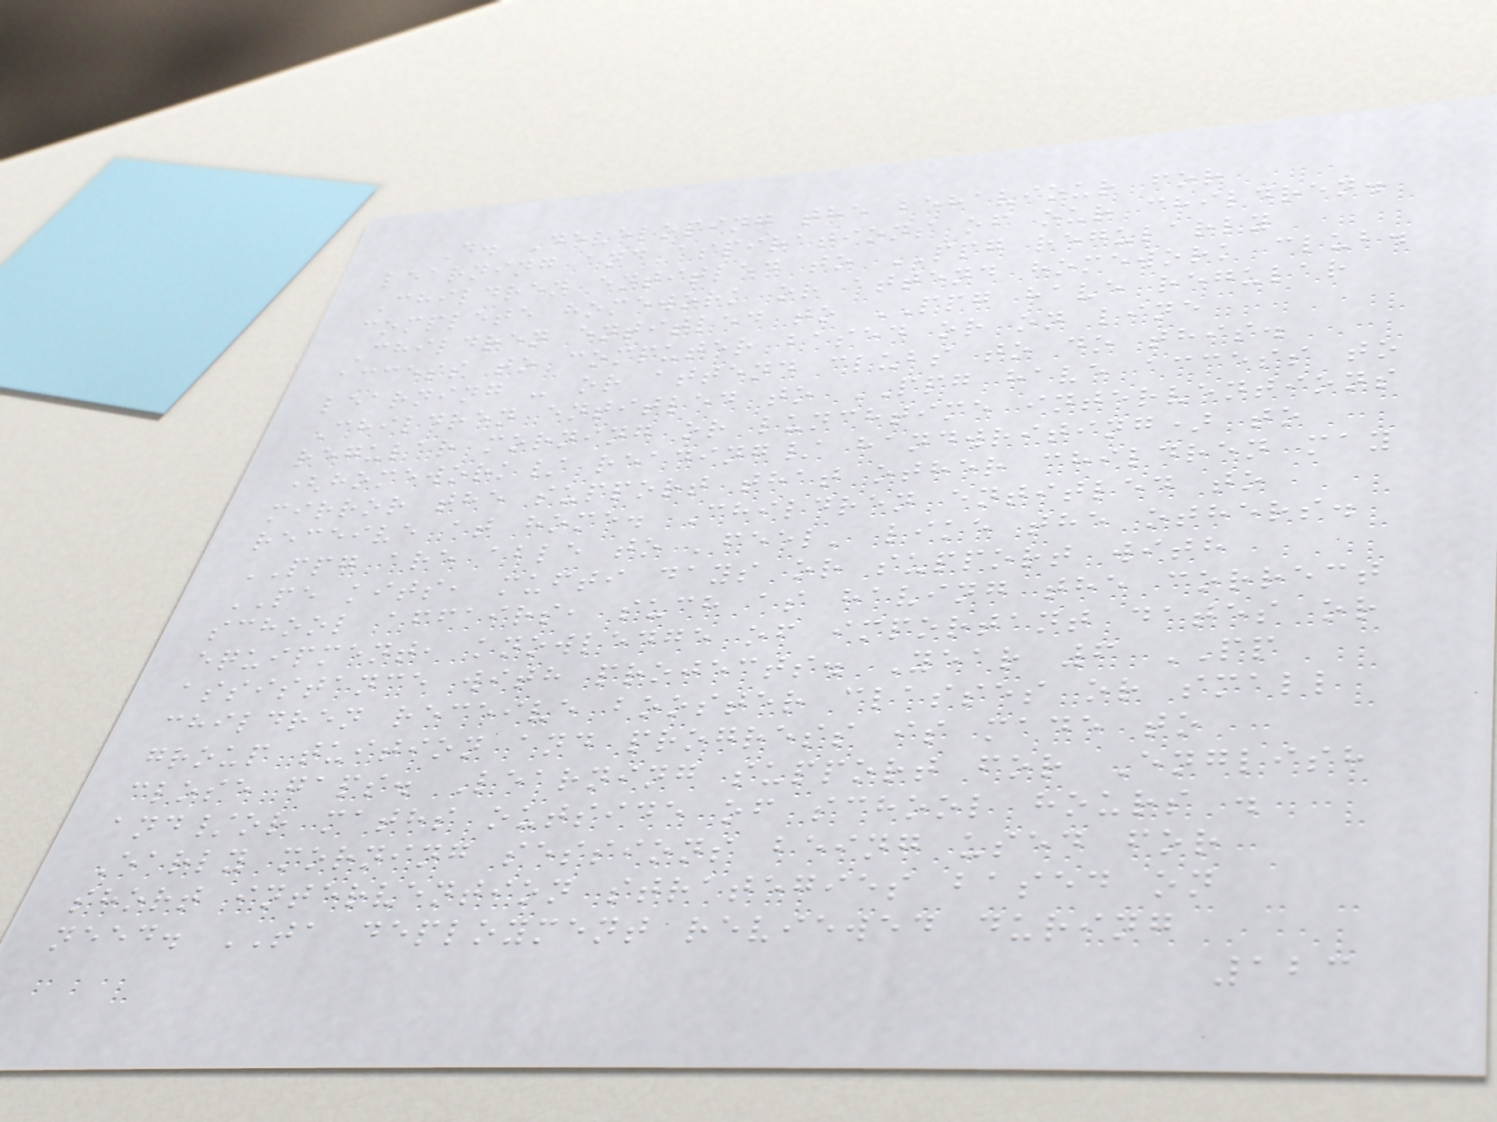D. Developing the behaviour for
learning and aspirations of our children.
Children entitled to PPG regularly
complete homework or attend homework club.
Children entitled to PPG have regular
access to computer based or on line
learning - or attend clubs to do this.
Children entitled to PPG have access to
regular morning or lunchtime interventions
(homework/ reading/ handwriting) to
mirror the support that other children may
receive at home. Children entitled to
PPG are able to 'feel' like the others.
PE kits, mufti days or support with
school affairs, such as having the correct
equipment, knowledge of important dates or
assistance with projects. Year 6 PP
children receive booster classes or small
group tuition and progress is made to
close gaps. Learning support for English
and/or maths outside of school hours .
Early morning sessions being used for
short intervention strategies based on
need. TA deployment reviewed during
123
